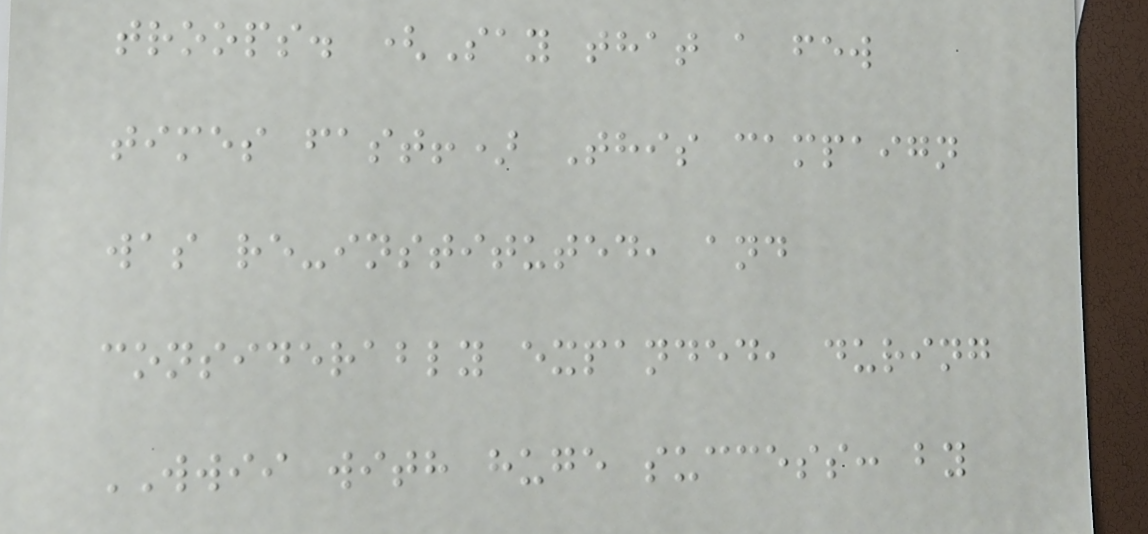troops. (Say that a few
times fast!) This campaign
was re-instituted, and
considerably expanded, during
WWII with huge success: by
